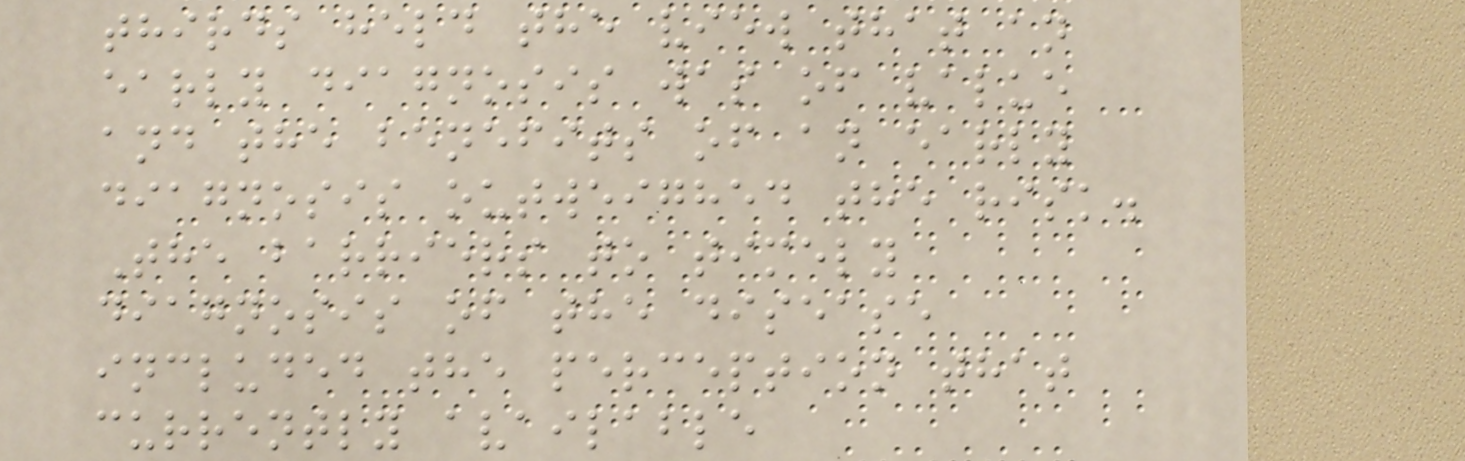thirds held the view that an
early diagnosis was of value
and the benefits of an early
diagnosis outweighed the risk.
The barriers to timely
diagnosis of the disease
included the perception that
currently available
